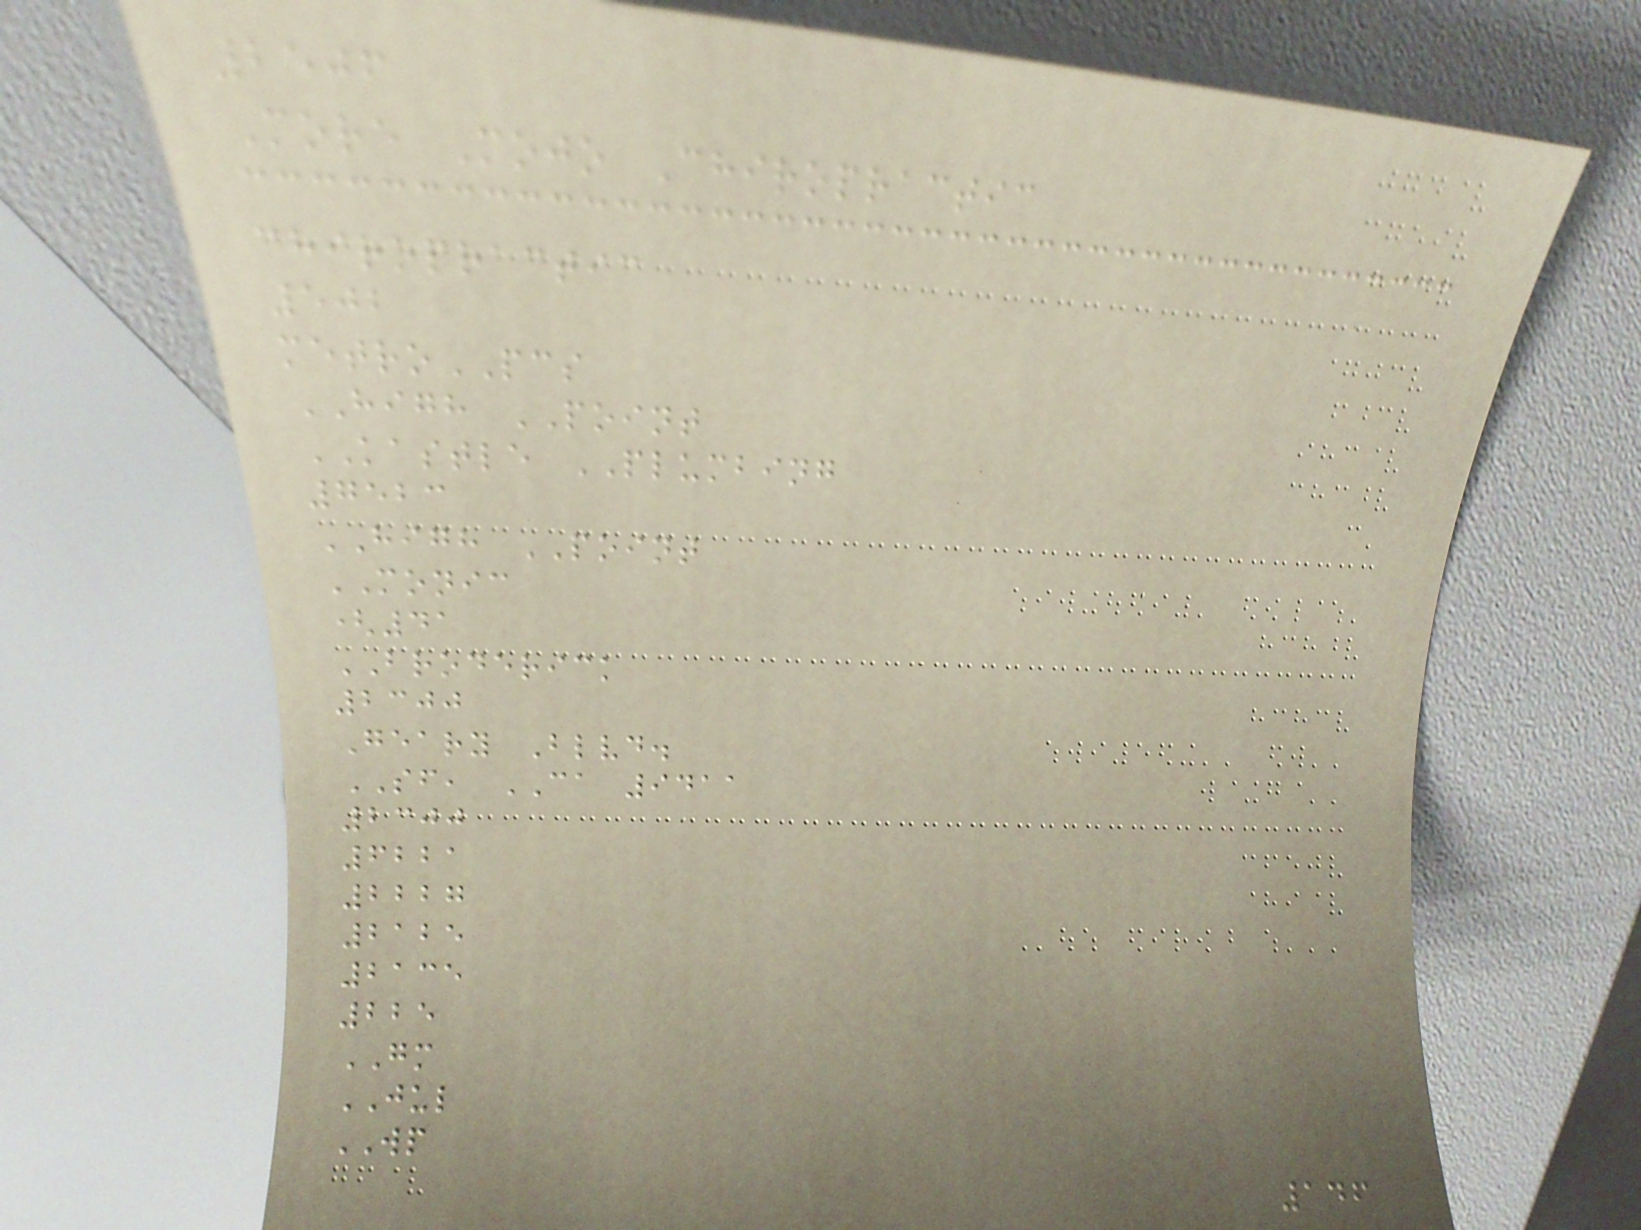2506
More Mojo Chiropractic
chiropractic
502
metroPCS
HIGH POINT
KASTLE PLUMBING
7523
HIGH POINT
MONIC
(41
BRODERICK
2300
Geary Blvd.
SF, CA 9411
2300
6221
2227
2125
2135
225
GM
JUL
WP
146
